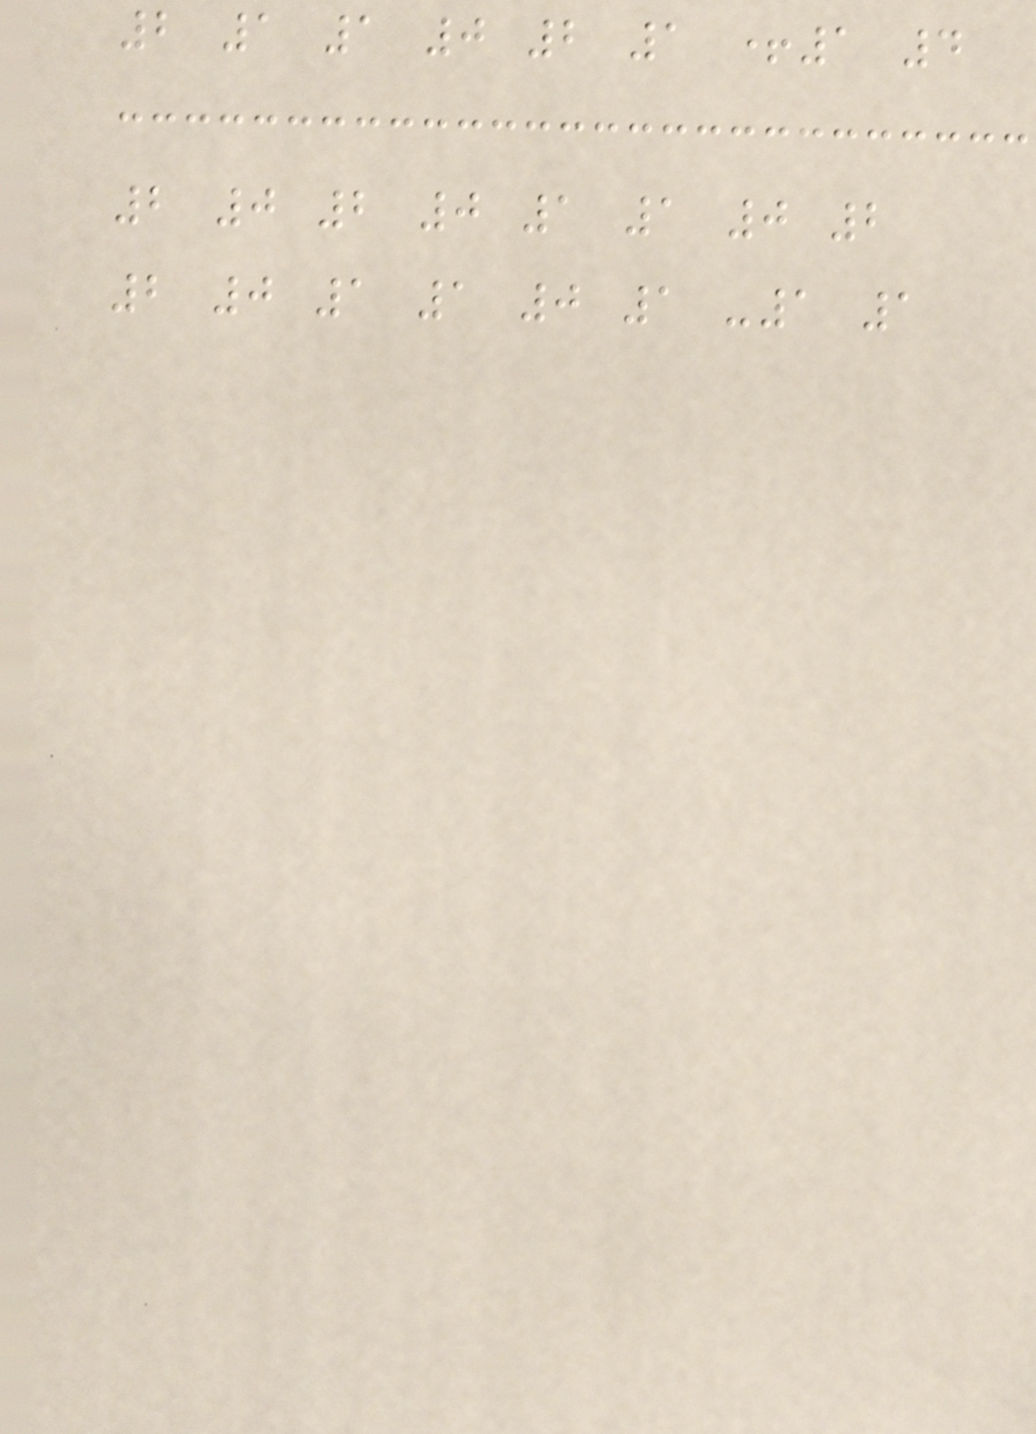2 1 1 0 2 1 +1 4
2 0 2 0 1 1 0 2
2 0 1 1 0 1 -1 1
